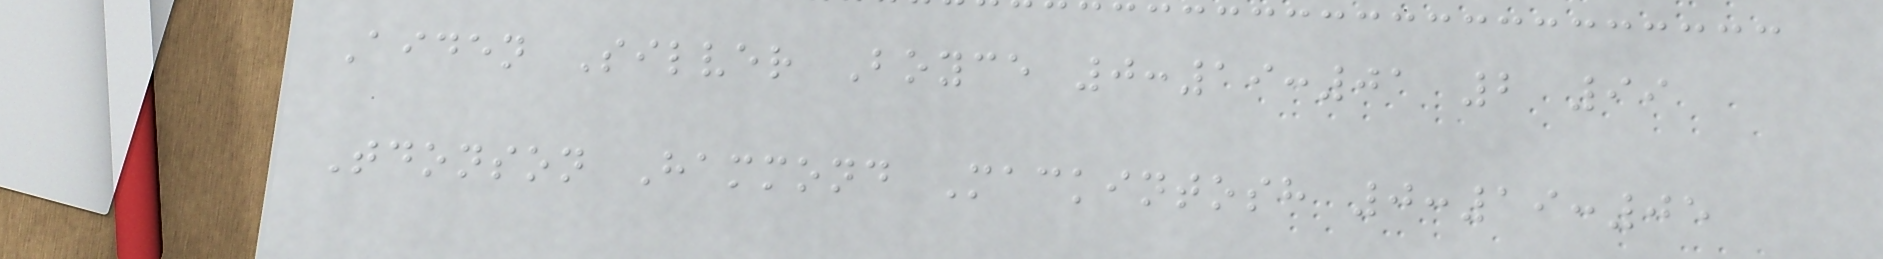Aiden Silver Boyce 0:19:01 2 99
Tdonson Hammond Mackintosh 0:19:05
